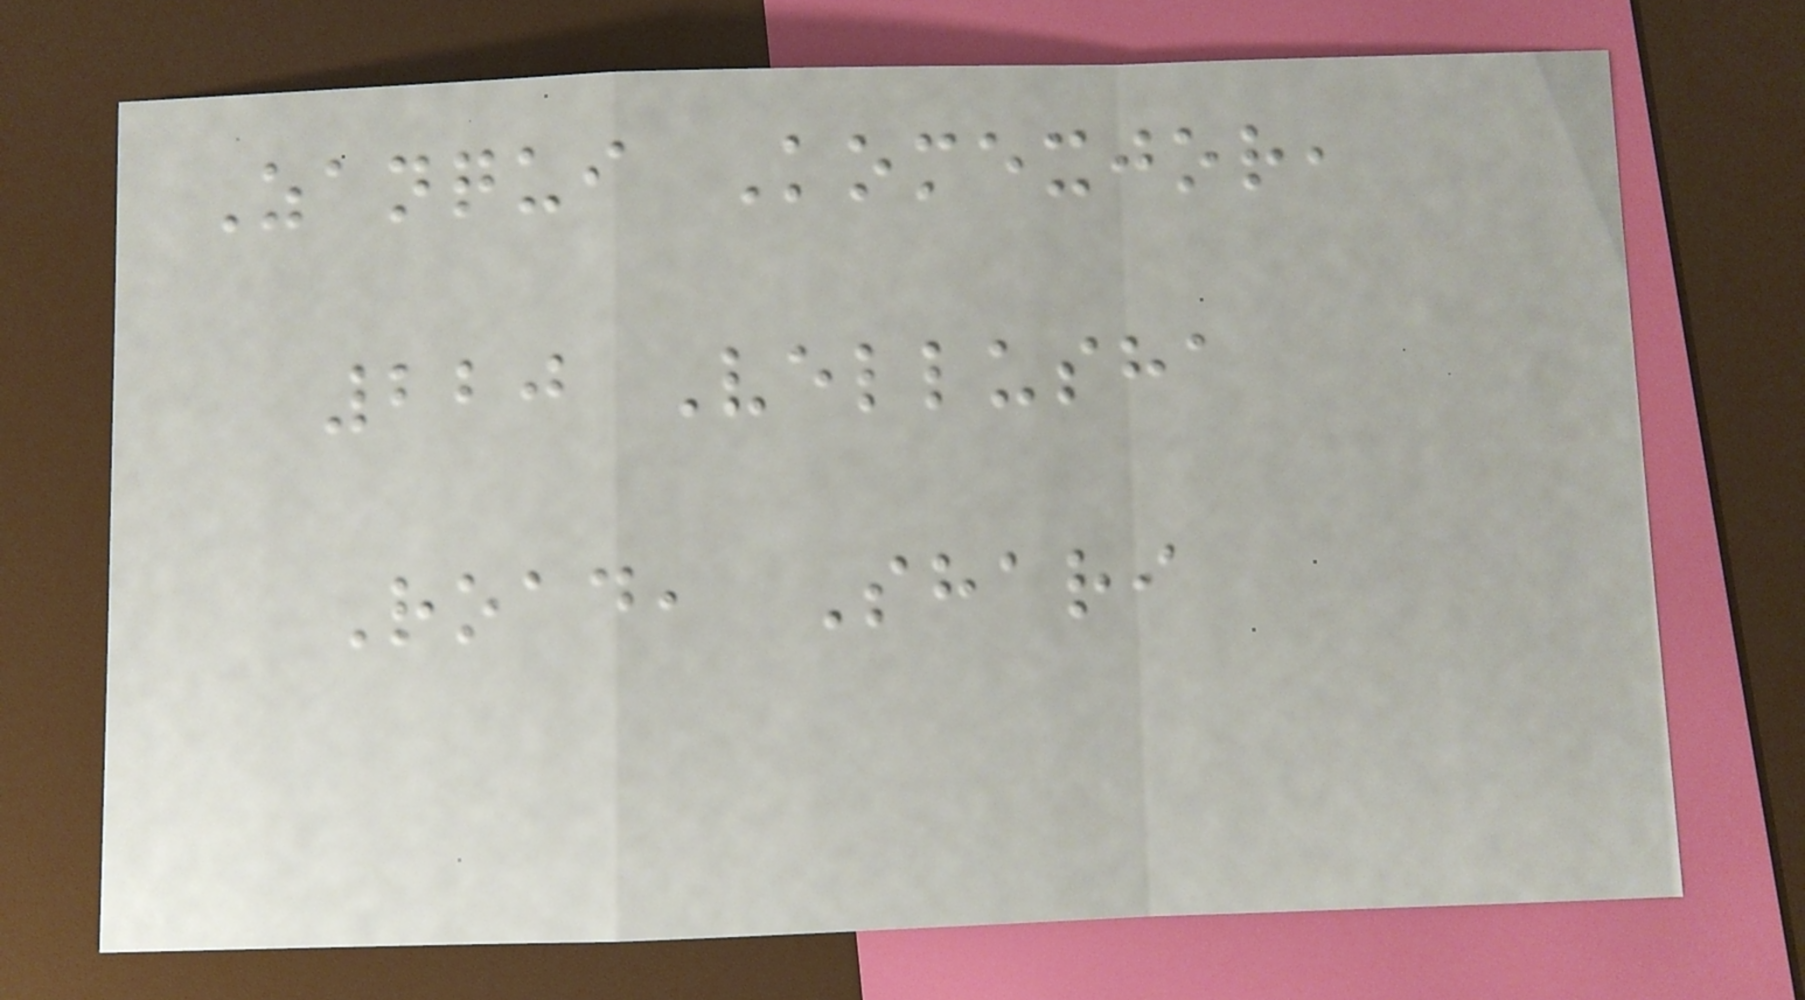Zanqui Komexjor,
220 Vellusha
Road, Shari
